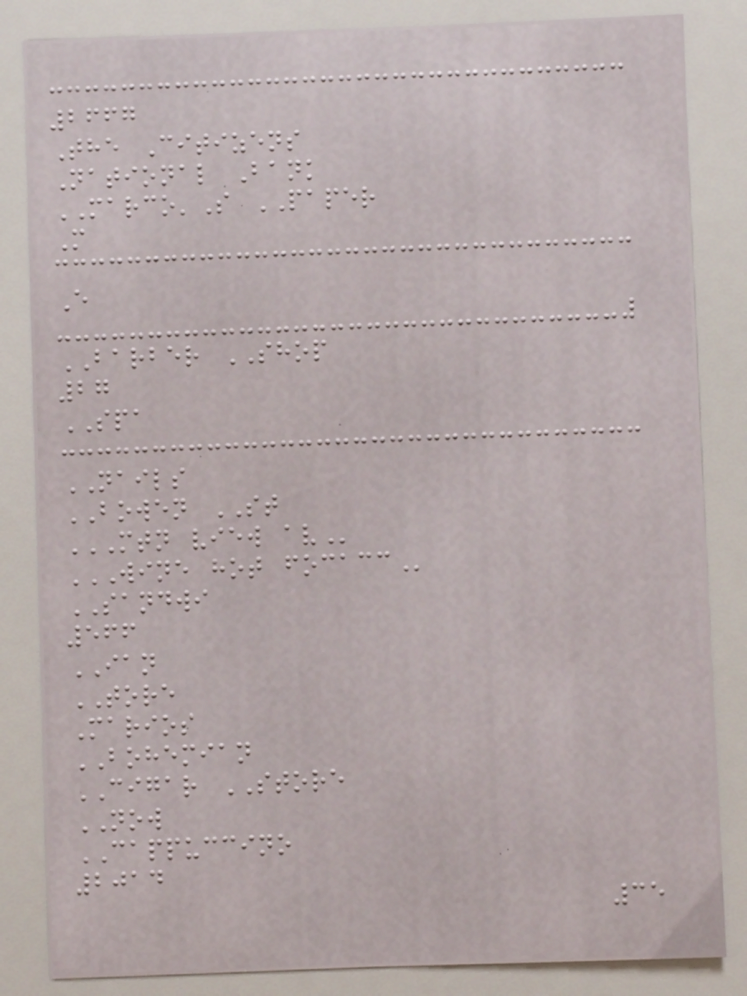2667
The Citizens
National Bank
MARCO'S PAPER
M
E
BARBER SHOP
27
SPA
NAILS
BOWEN ST
MTN VIEW AV
WINE HOT FOCACC
SANDWI
566
IAN
TORE
Marios
BOHEMIAN
CIGAR STORE
NOW
CAPPUCCINO
2014
35
